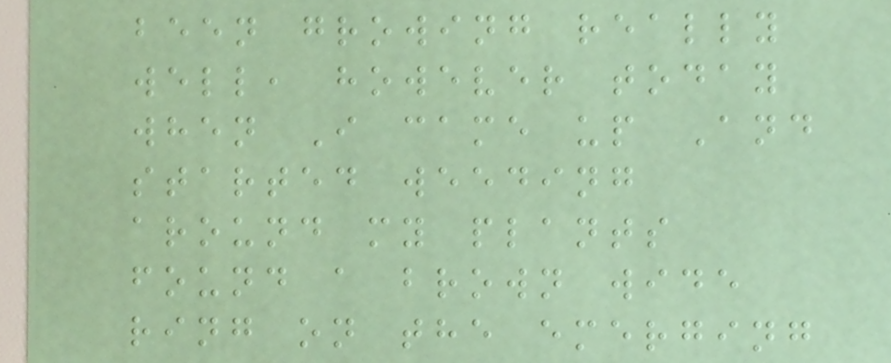been growing really
well, however today
when I came up And
started weeding
around my plants
found a brown wide
ring on the emerging
